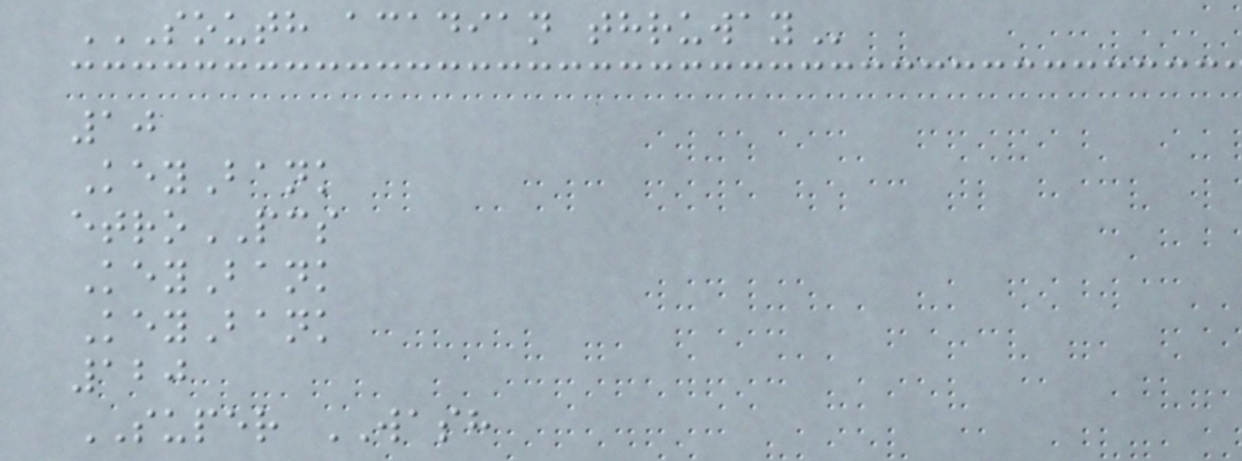SOUTH ACADIAN THRUWAY
10
KeyBank
etroPCS
KeyBank
KeyBank
120
SUPER WASH
